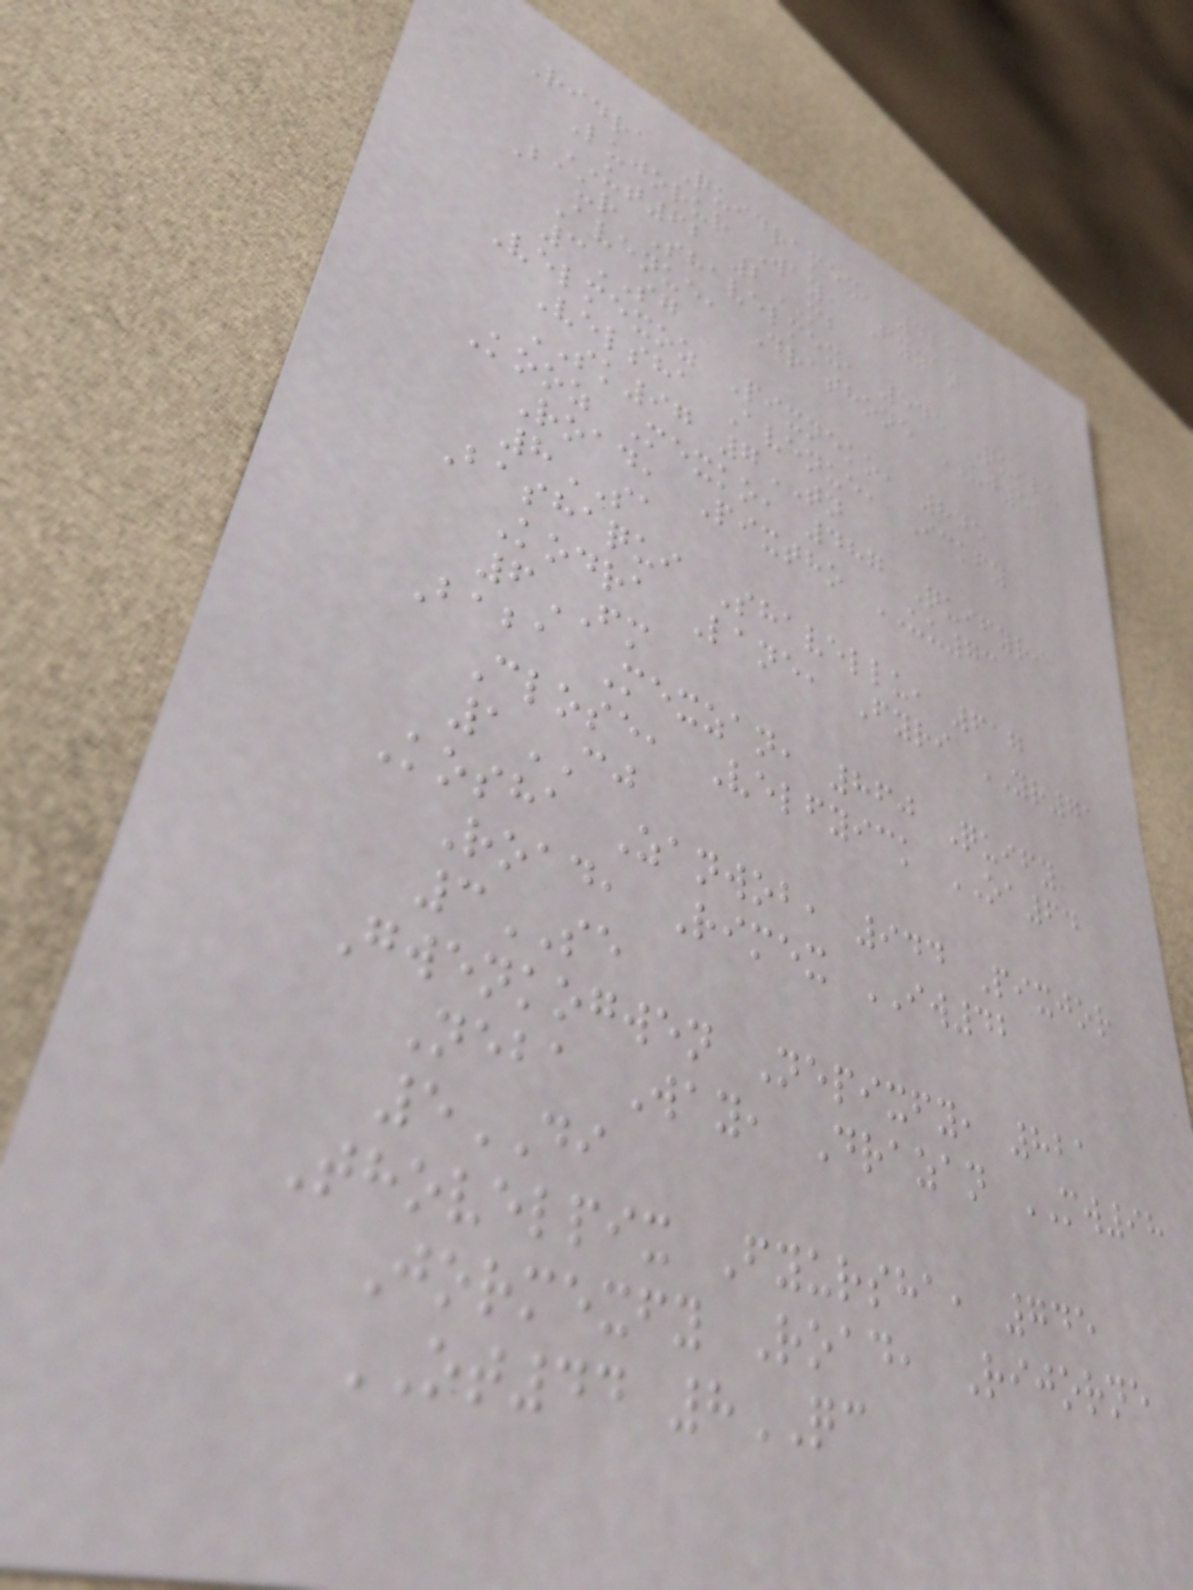Ridra Quidramex, 425
Lujorur Way, Fyzan
UT62 2MB
Baur Shavelmex, 545 Quilu
Avenue, Drathone UJ58
3SG
Velmexoz Pixneko, 845
Velsha Avenue, Ickfy
SK97 7TN
Kooz Mexko, 487 Quifyri
Road, Pixtho UU73
8SA
Bashaqui Shavellu, 617
Kodra Lane, Fyri YR71
6FM
Baba Mexzan, 860 Quify
Close, Velfyick OA64
1CJ
Kosha Zanwob, 944 Pixjor
Road, Rimex IW42
3SE
Gwenkogwen Nepixfy, 821
Neba Way, Drazan MW98
5DI
Thovelpix Fyursha, 745
Jormexfy Road, Rijorne
OT44 8QC
